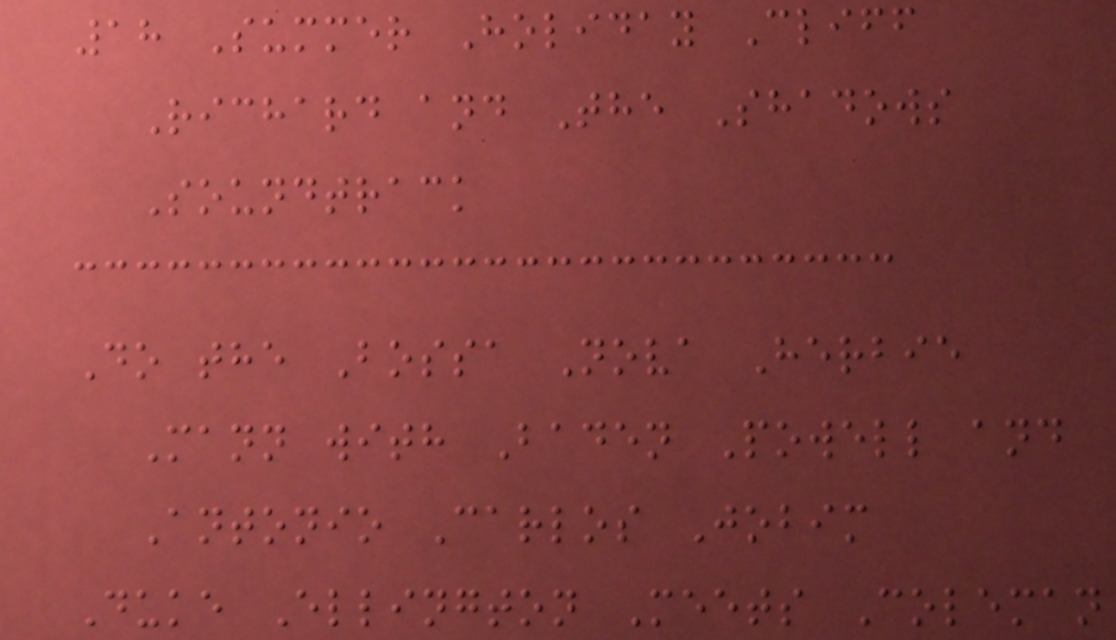18 Summer Holiday Cliff
Richard and The Shadows
Soundtrack
Do the Bossa Nova Herbie
Mann with Baden Powell and
Antonio Carlos Jobim
Duke Ellington Meets Coleman
